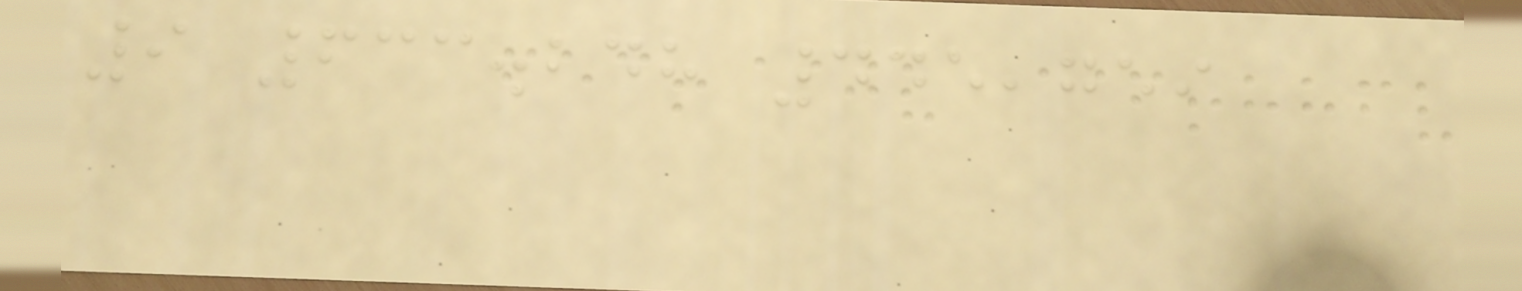9 633.248 445,759
